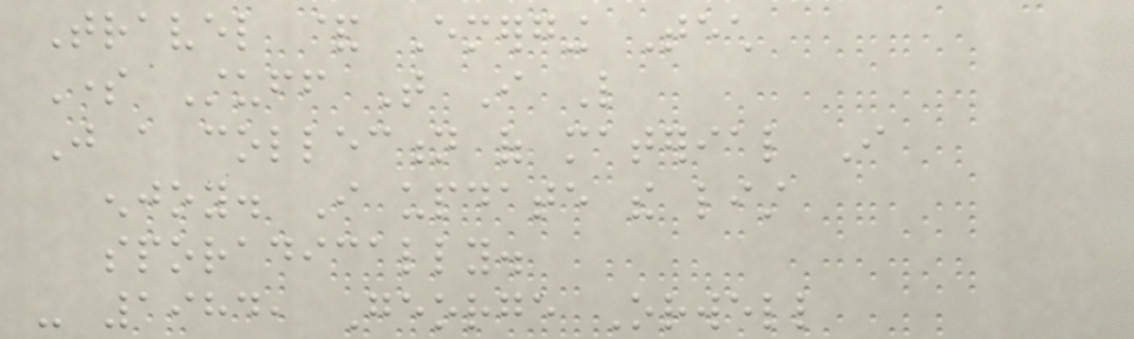Travel & Emerging Tech
Some Stuff That I Like
Just a collection of material I
enjoy. I update the list
sporadically.
- 1984, George Orwell
